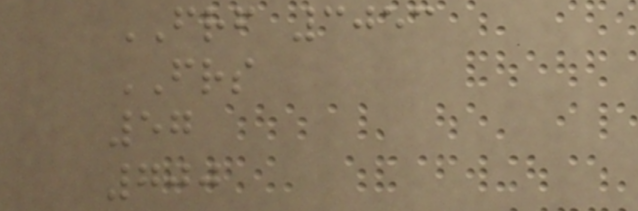FRF 3053
FRS
57
700
